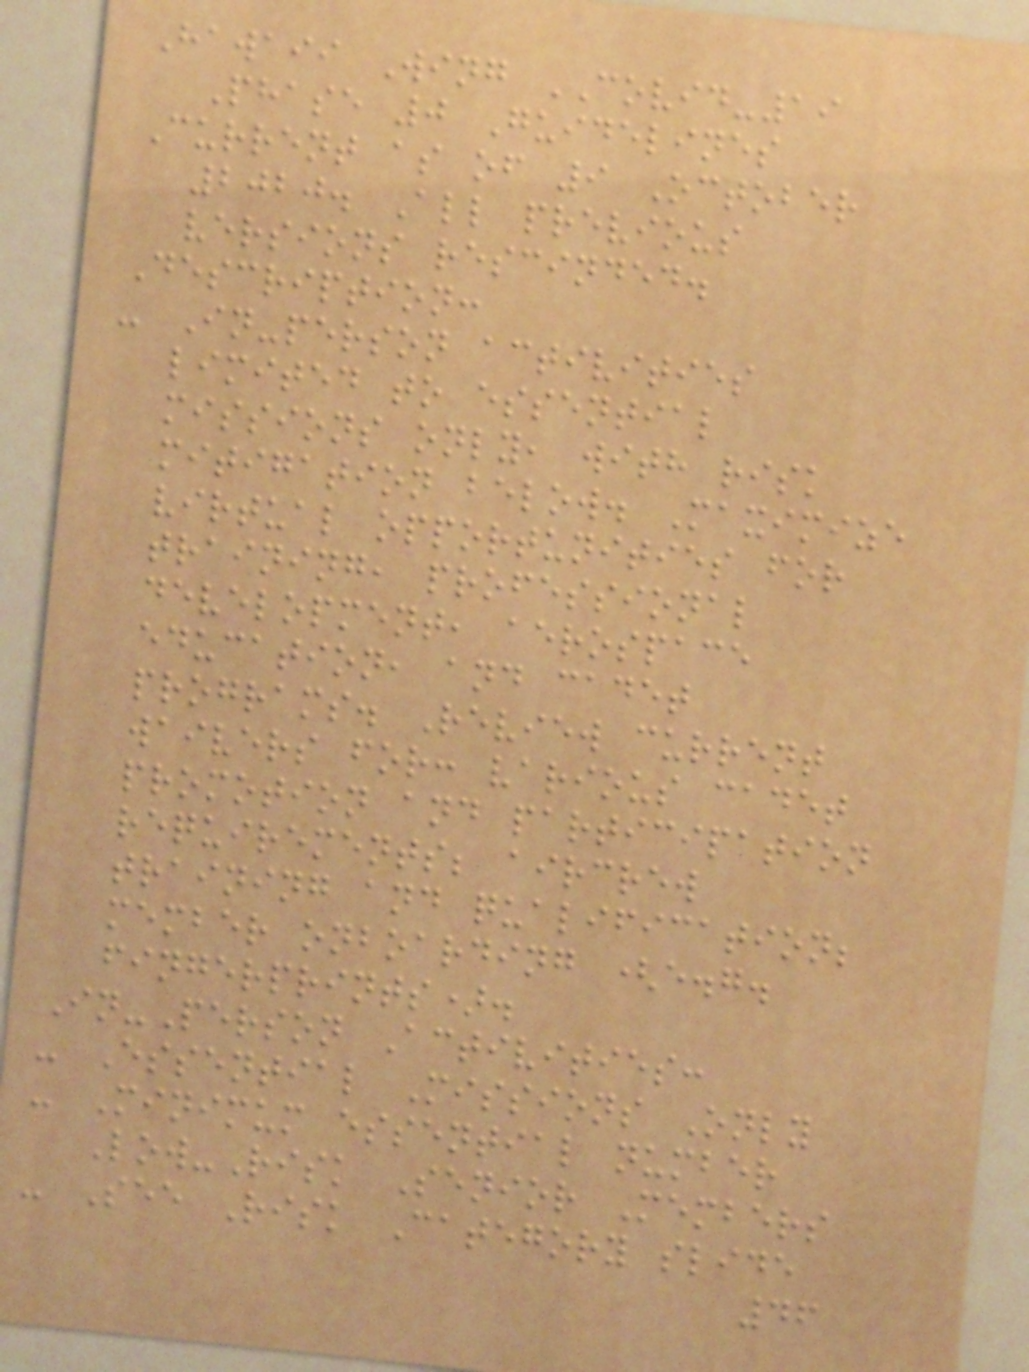Hawaii Wing COVID-19
Phase 0 Guidelines
Current as of 9 October
2020. All previous
versions rescinded.
Description:
- In-person activities
limited to essential
missions only, with risk
mitigation below. Maximize
virtual opportunities for
training, professional
development, aerospace
education, and cadet
programs. Review current
waivers for: various cadet
promotion and participation
requirements; aircrew
training and qualification;
member onboarding (e.g.
fingerprints).
In-Person Activities:
- Essential Missions Only
- Minimum essential number
Low-Risk Senior Members
- See Risk Category slide
46
